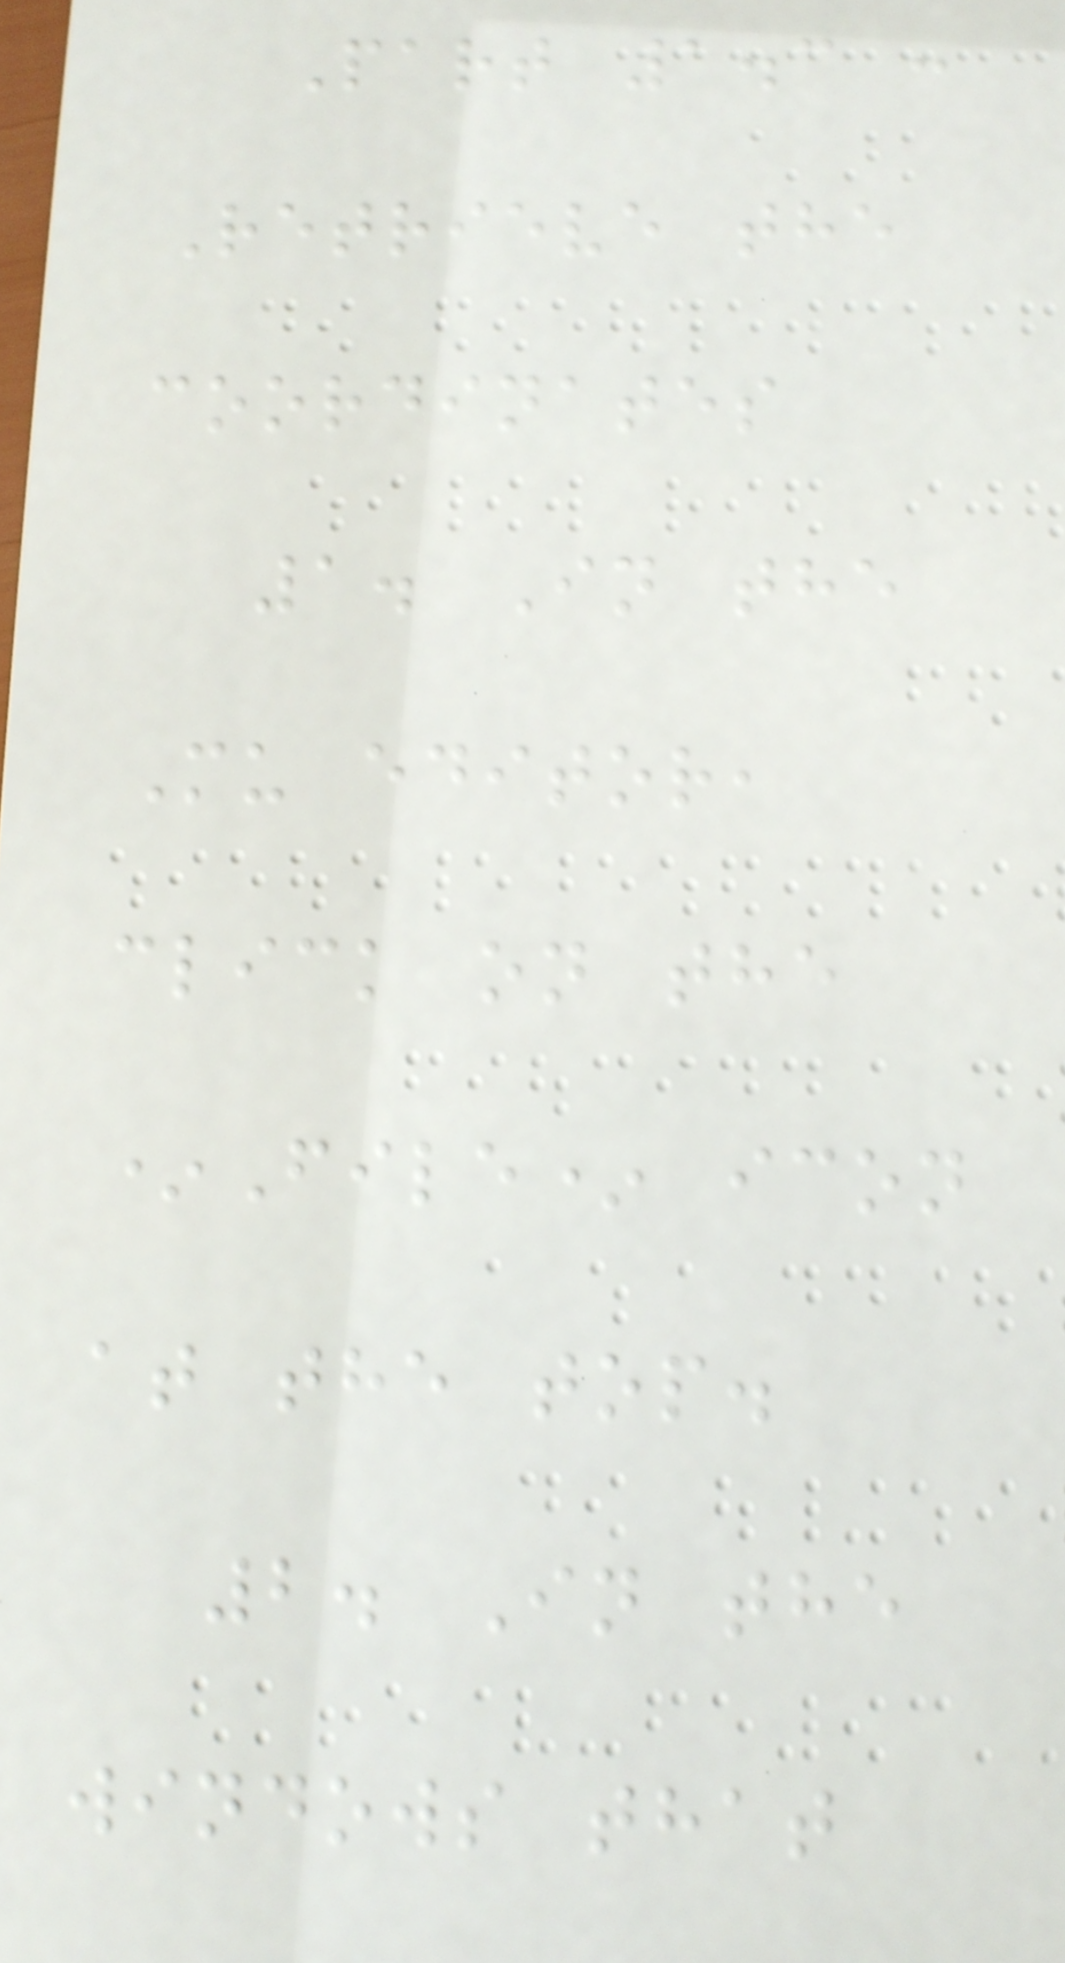Part 1.3 :
Retrieve the
coordinates
1. In the
Mu editor,
click on the
*File* icon
at the top.
2. In the
windows that
